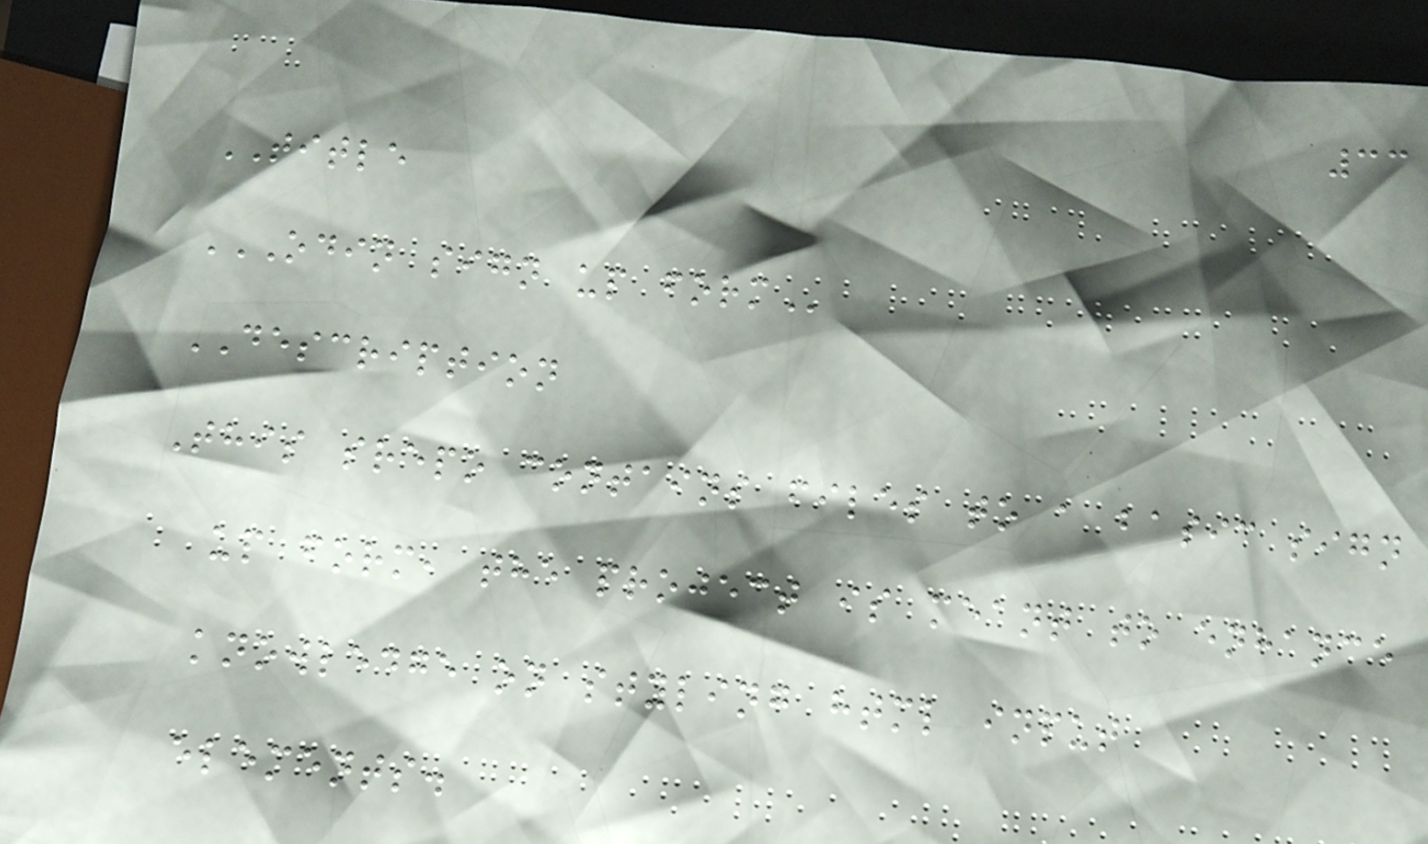33
TITLE
ODIN SIGN UP FORM
DESCRIPTION
This srepo contains files to a basic sign
up form, the project is meant to enhance
knowledge on styling html input
elements.
